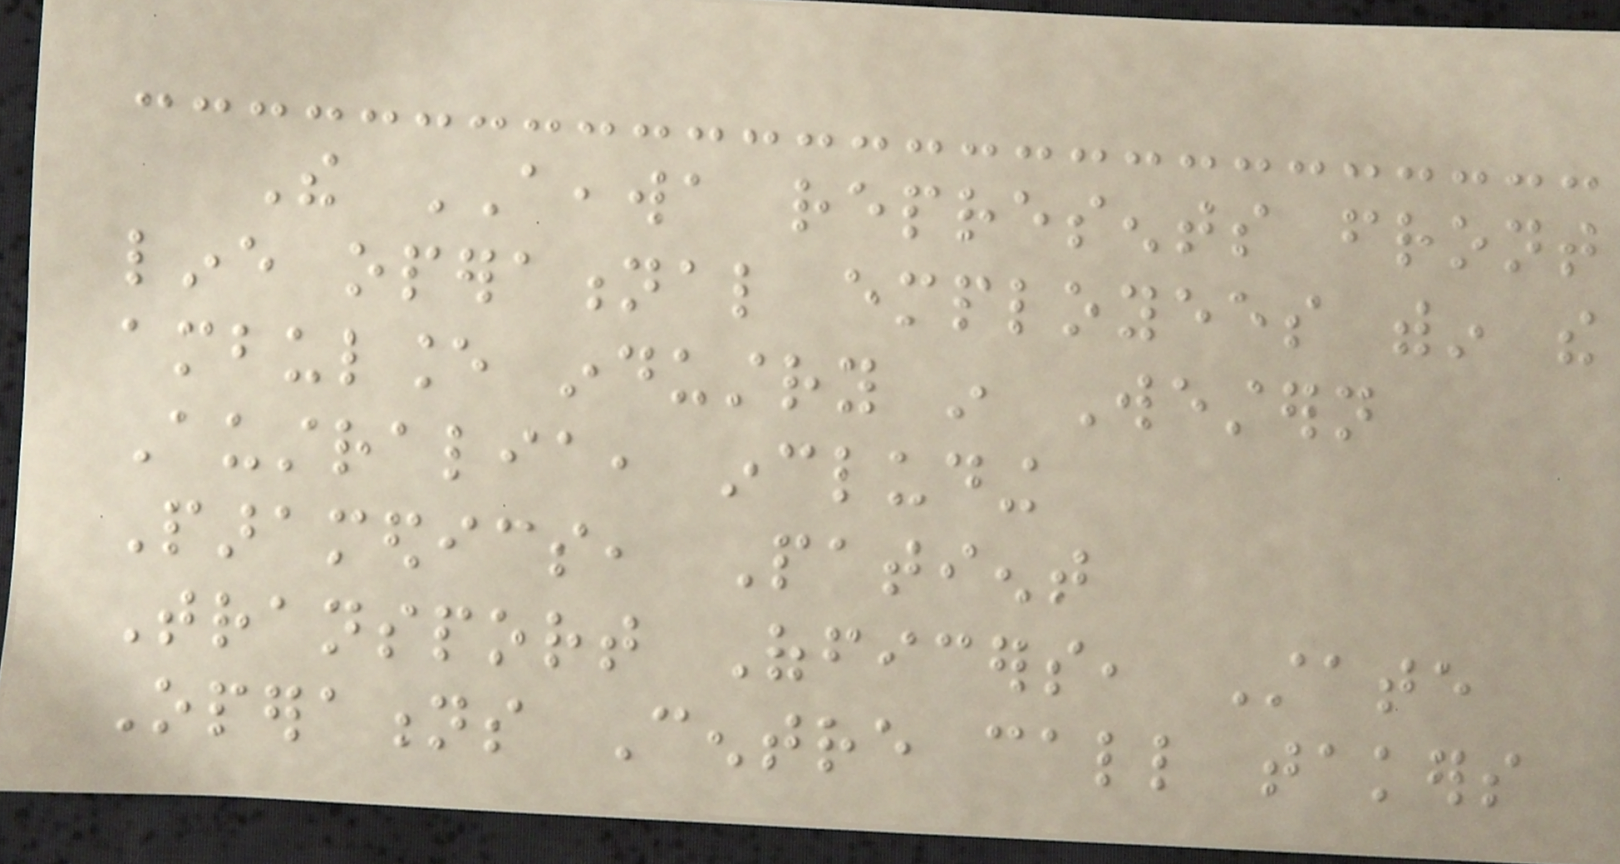The AEAWA represents front
line operational employees within the
ambulance industry in Western
Australia, including
Paramedics, Patient
Transport Officers, State
Operations Centre call takers
